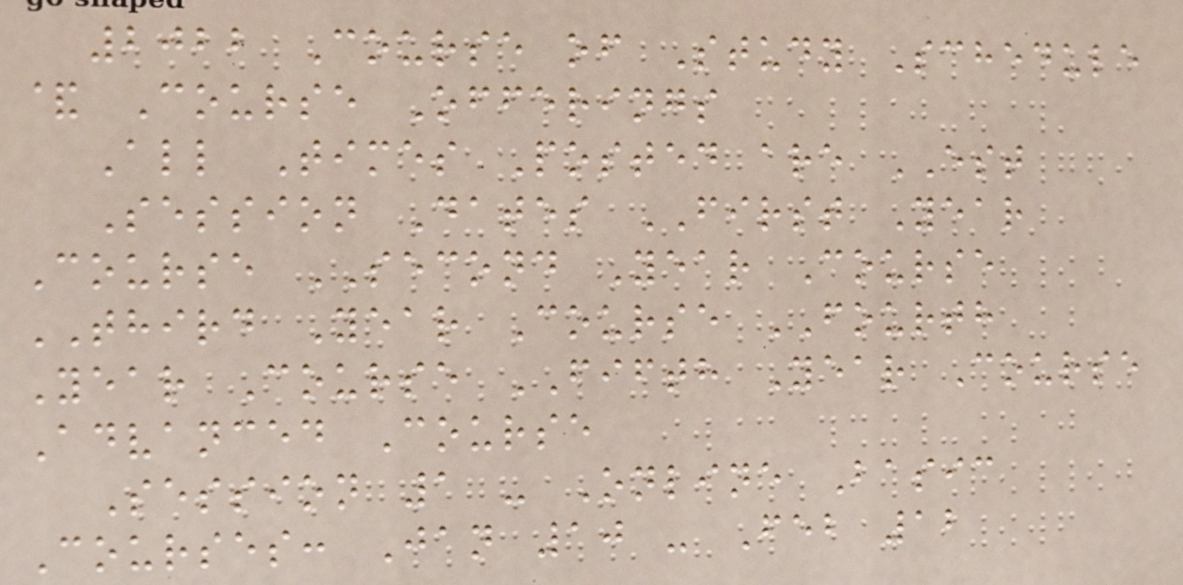2022 Course of Study Schedule
& Course Offerings
All Times Posted are EST
Session Dates FIRST Year
Course SECOND Year Course
THIRD Year Course FOURTH
Year Course FIFTH Year Course
Advanced Course
Session 1 - Online Basic
Courses: Jan 10 - Feb 12
